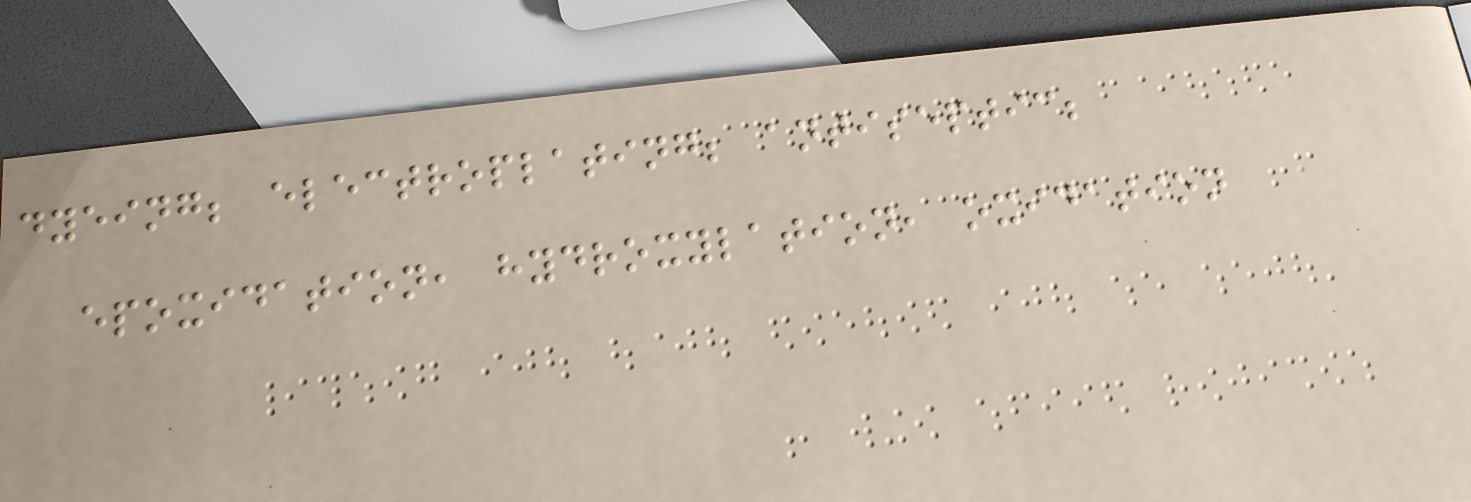dyeing; electroplating; antiseptic;
epoxidation, hydroxylation, oxidation
